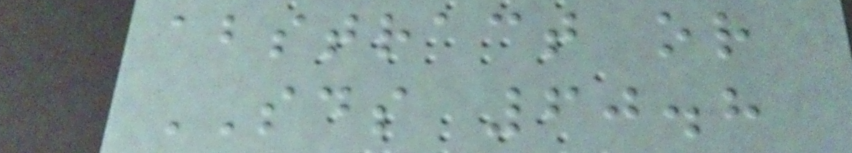abstract or
SDS 60.8
